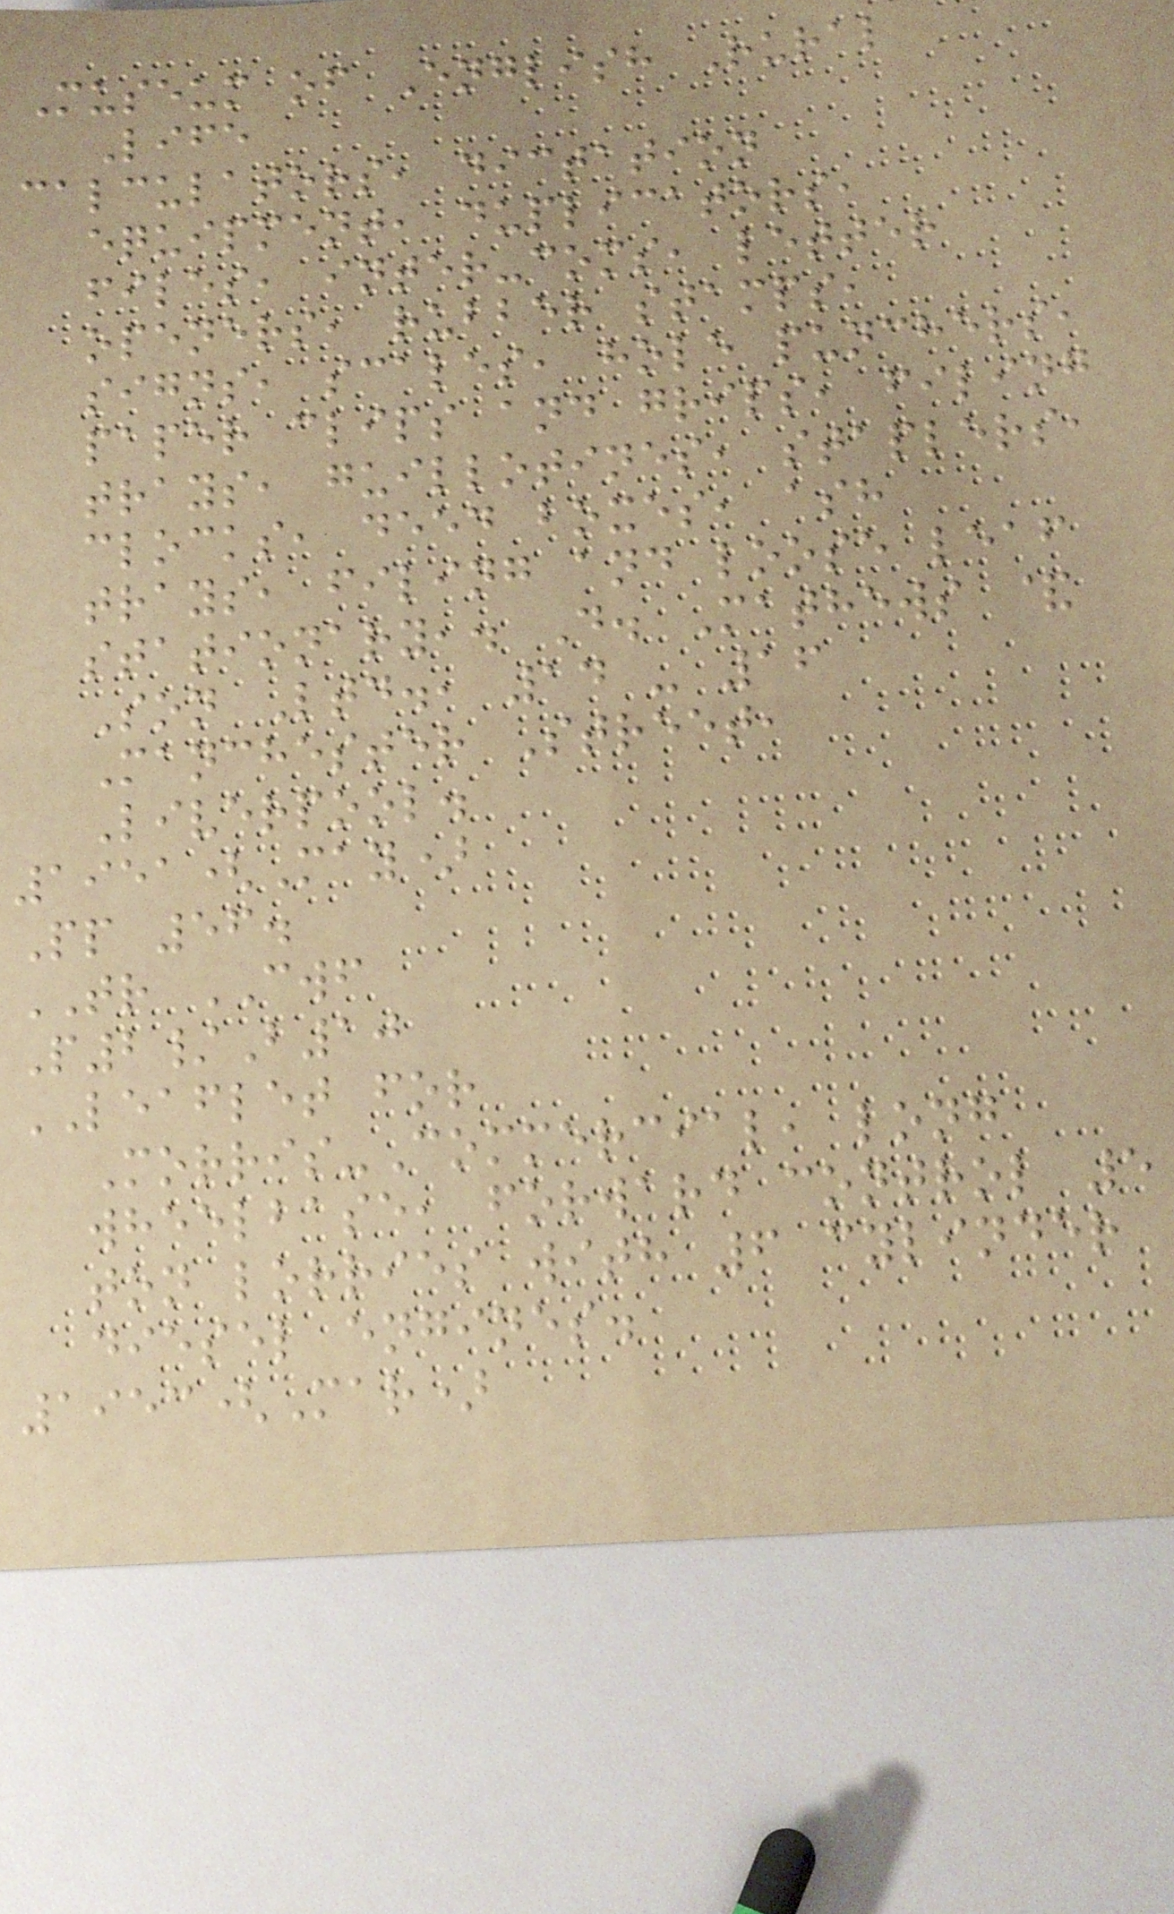Museum of English Rural
Life
calculators, dictation
equipment, duplicators,
files, inter-coms, letter
openers, rubber stamps,
signs, scales, hole punchers,
paper clips and grips, filing
trays, guillotines, staplers,
clocks, deed boxes, ash
trays, filing and loose leaf
stationary,. D. Mathews &
Son Ltd., 14 - 16
Manchester Street,
Liverpool.
1951(May)
Pp 56.
TR CWF
P2/B10
LEAFLET for
Morris-Commercial, long
wheelbase, forward control 5
ton lorries with 6 cylinder
diesel engines.
1953(Mar)
